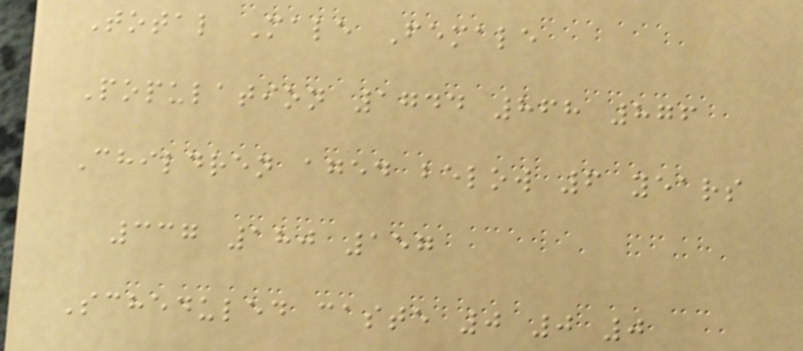Total Male Female
Population 1744 868 876
Children aged below 6 years
337 180 157
Scheduled caste 0 0 0
